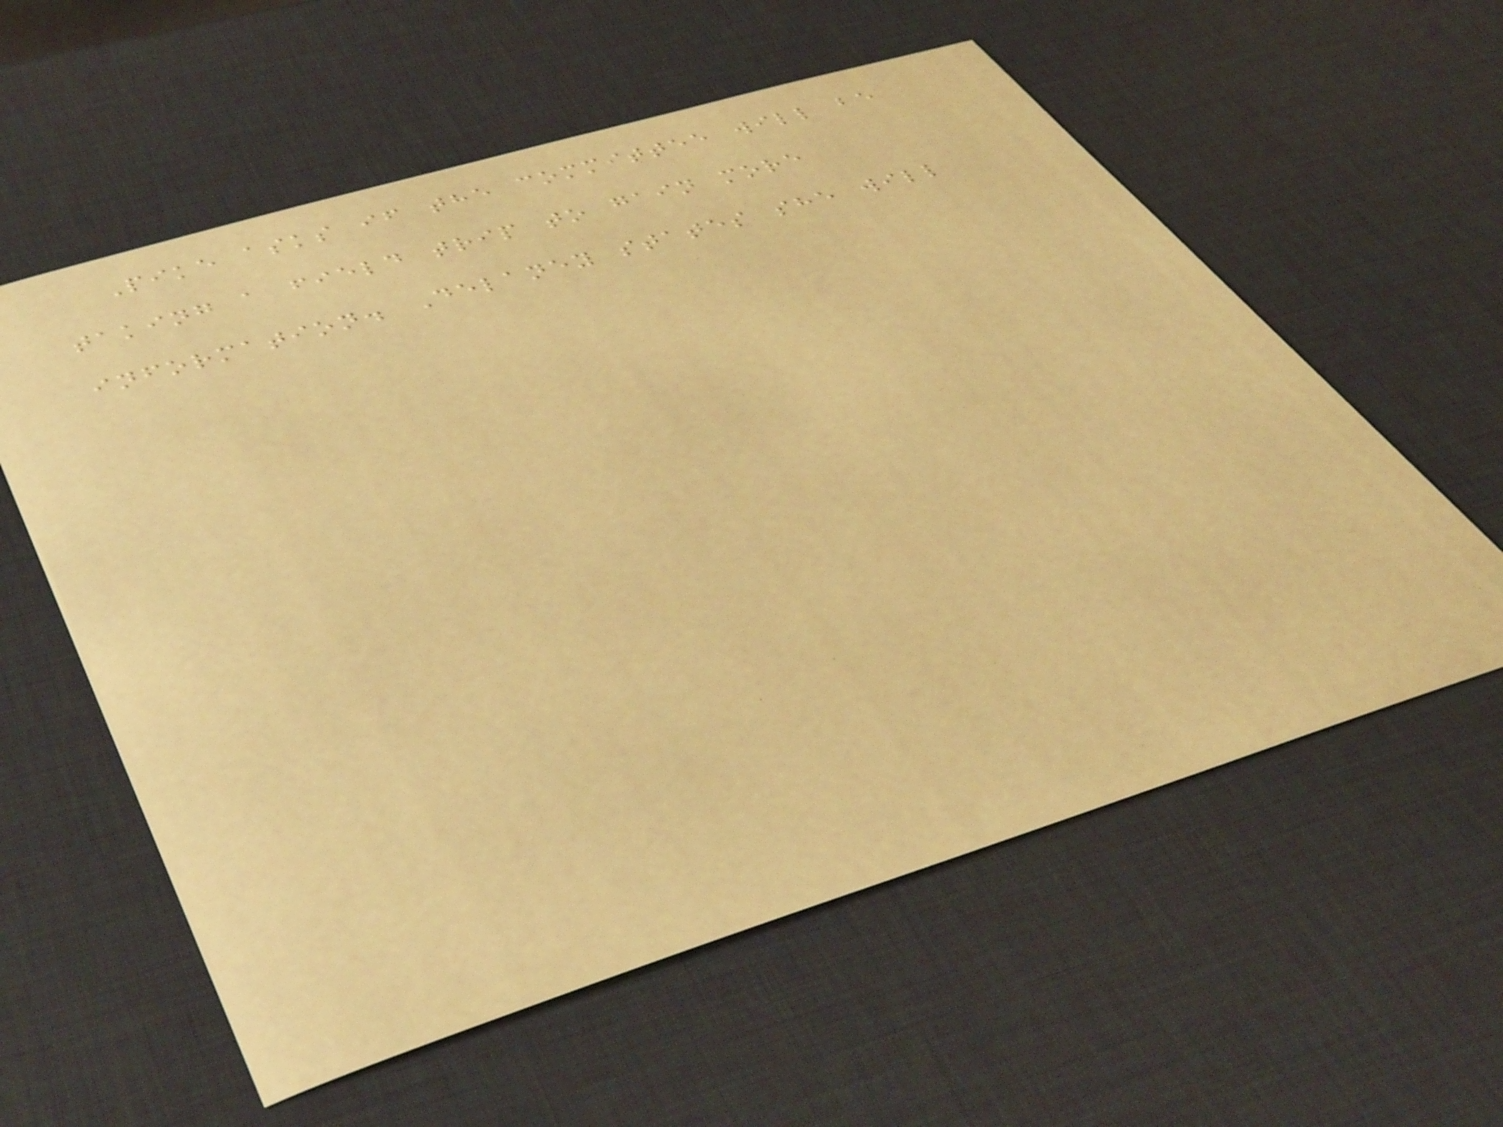Pike asks if the committee will be
taking a field trip to gain more
information. Delaney states she will
